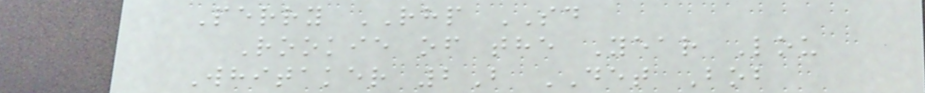Perry RHP SD
Rookie of the Year Lou
Whitaker 2B DET Bob
